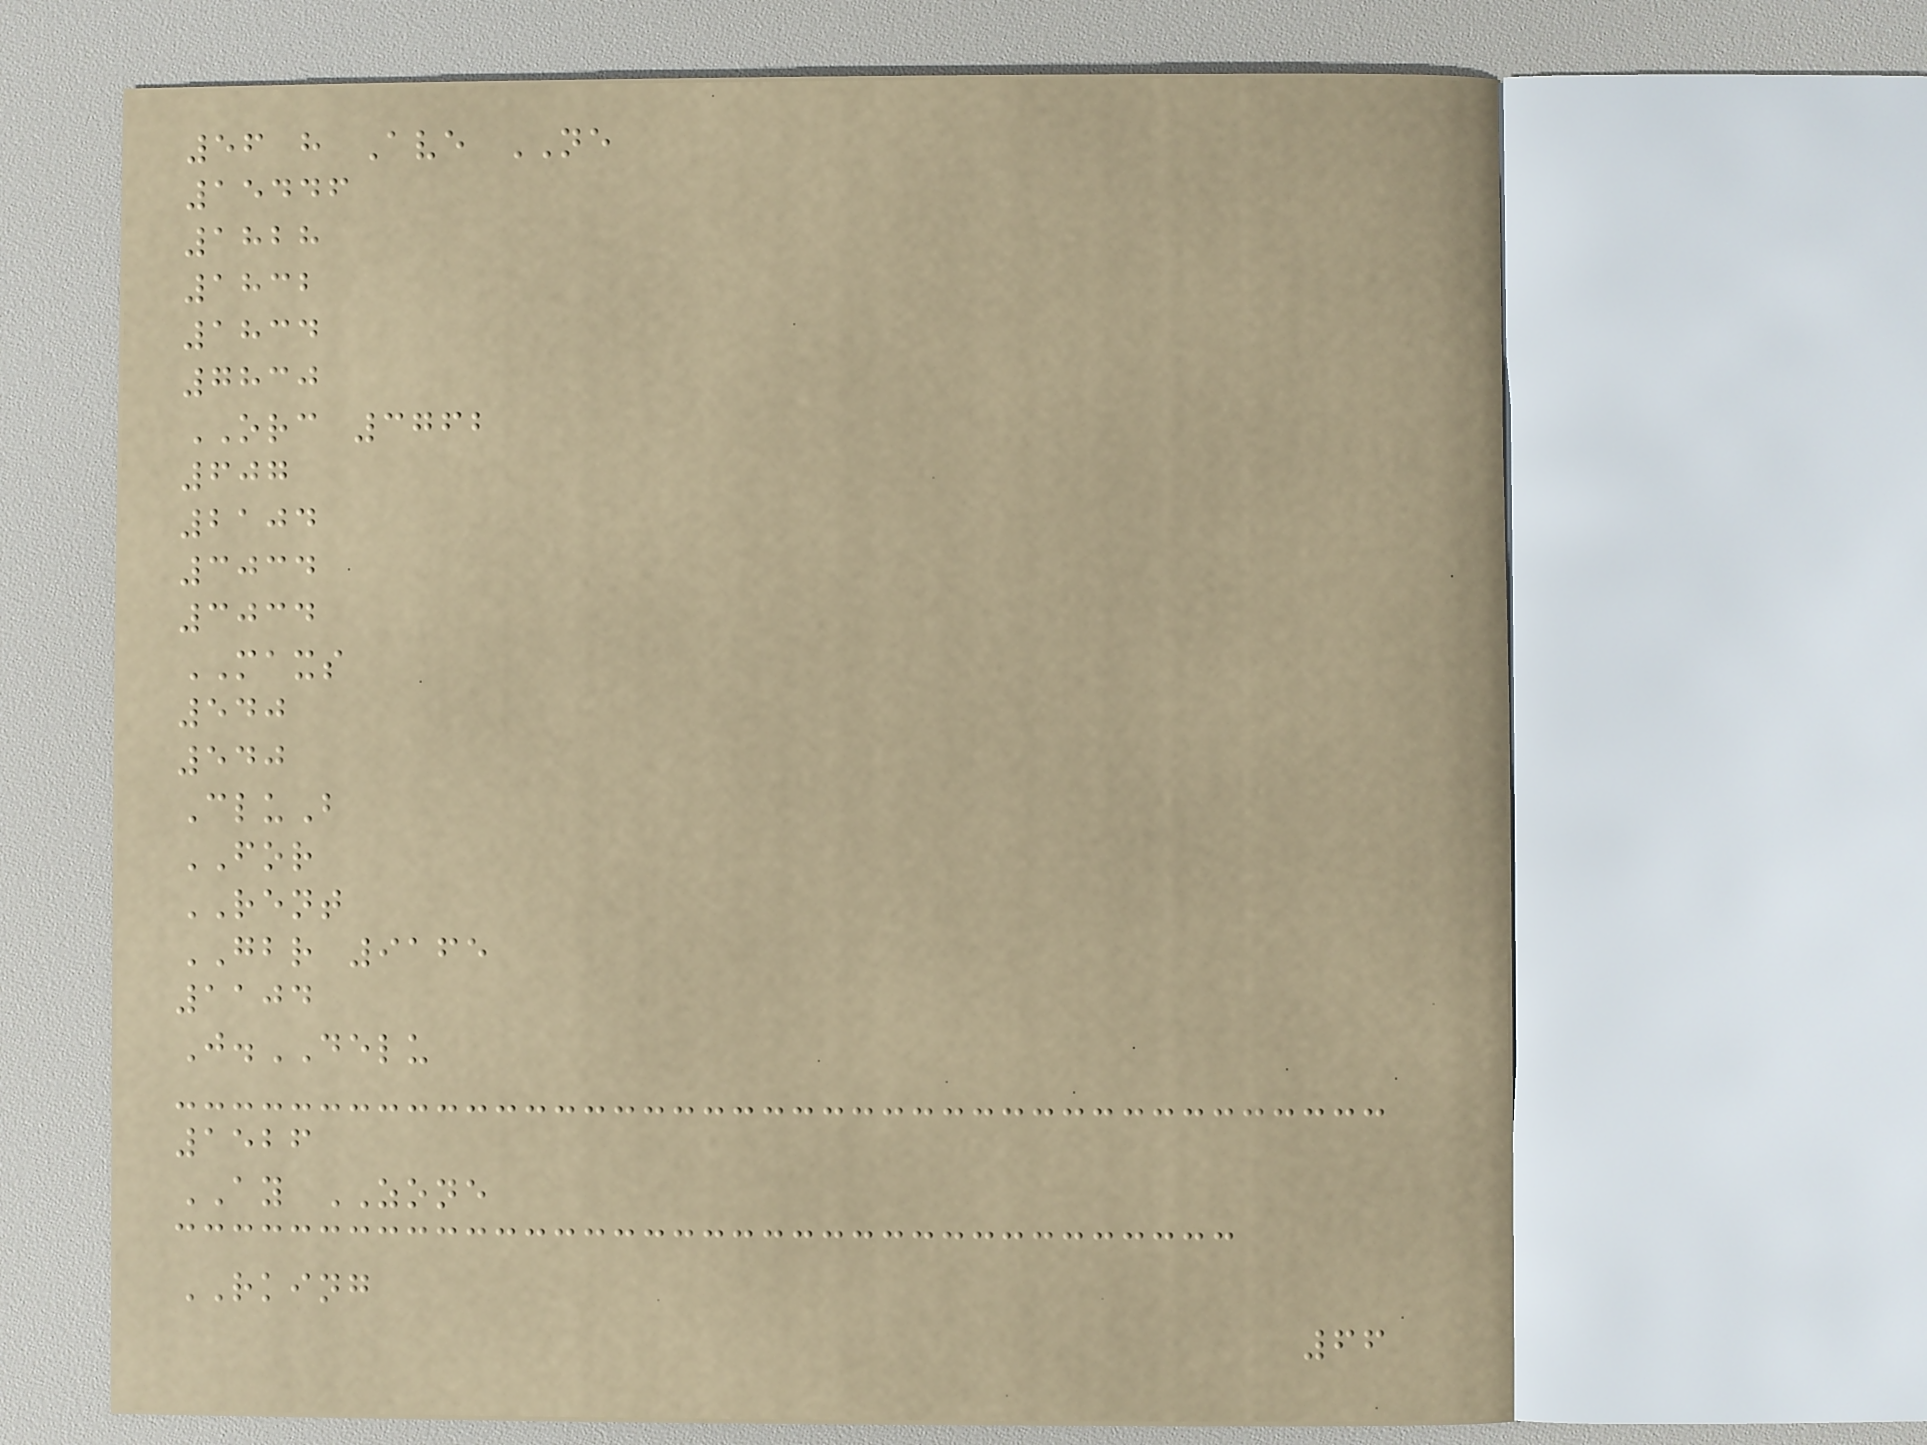56 h Ave NE
15446
1828
1832
1834
7830
ORC 3762
607
2104
3034
3034
MAXS
540
540
CluB
FOR
RENT
GBR 9165
1104
J.DELU
1526
AY ZONE
RKING
66
